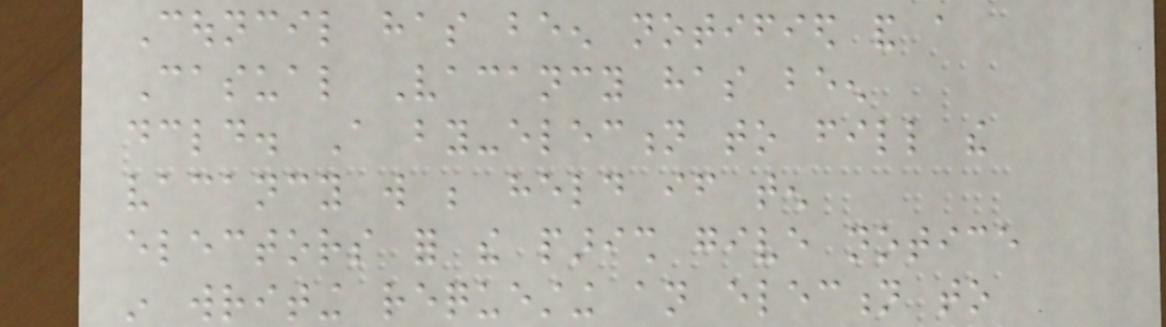Council has been notified and a
Casual Vacancy has been
declared. A by-election to fill the
vacancy will be held if ten
electors for the parish give notice
in writing requesting an election to
